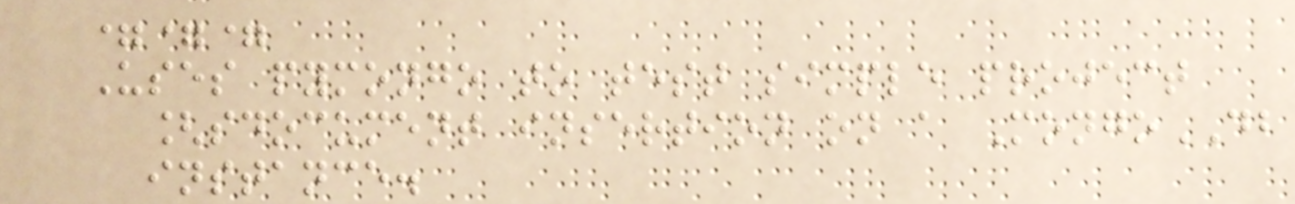===
Uses pymongo to test simple project
[sdocument insertion on a MongoDB
instance.
